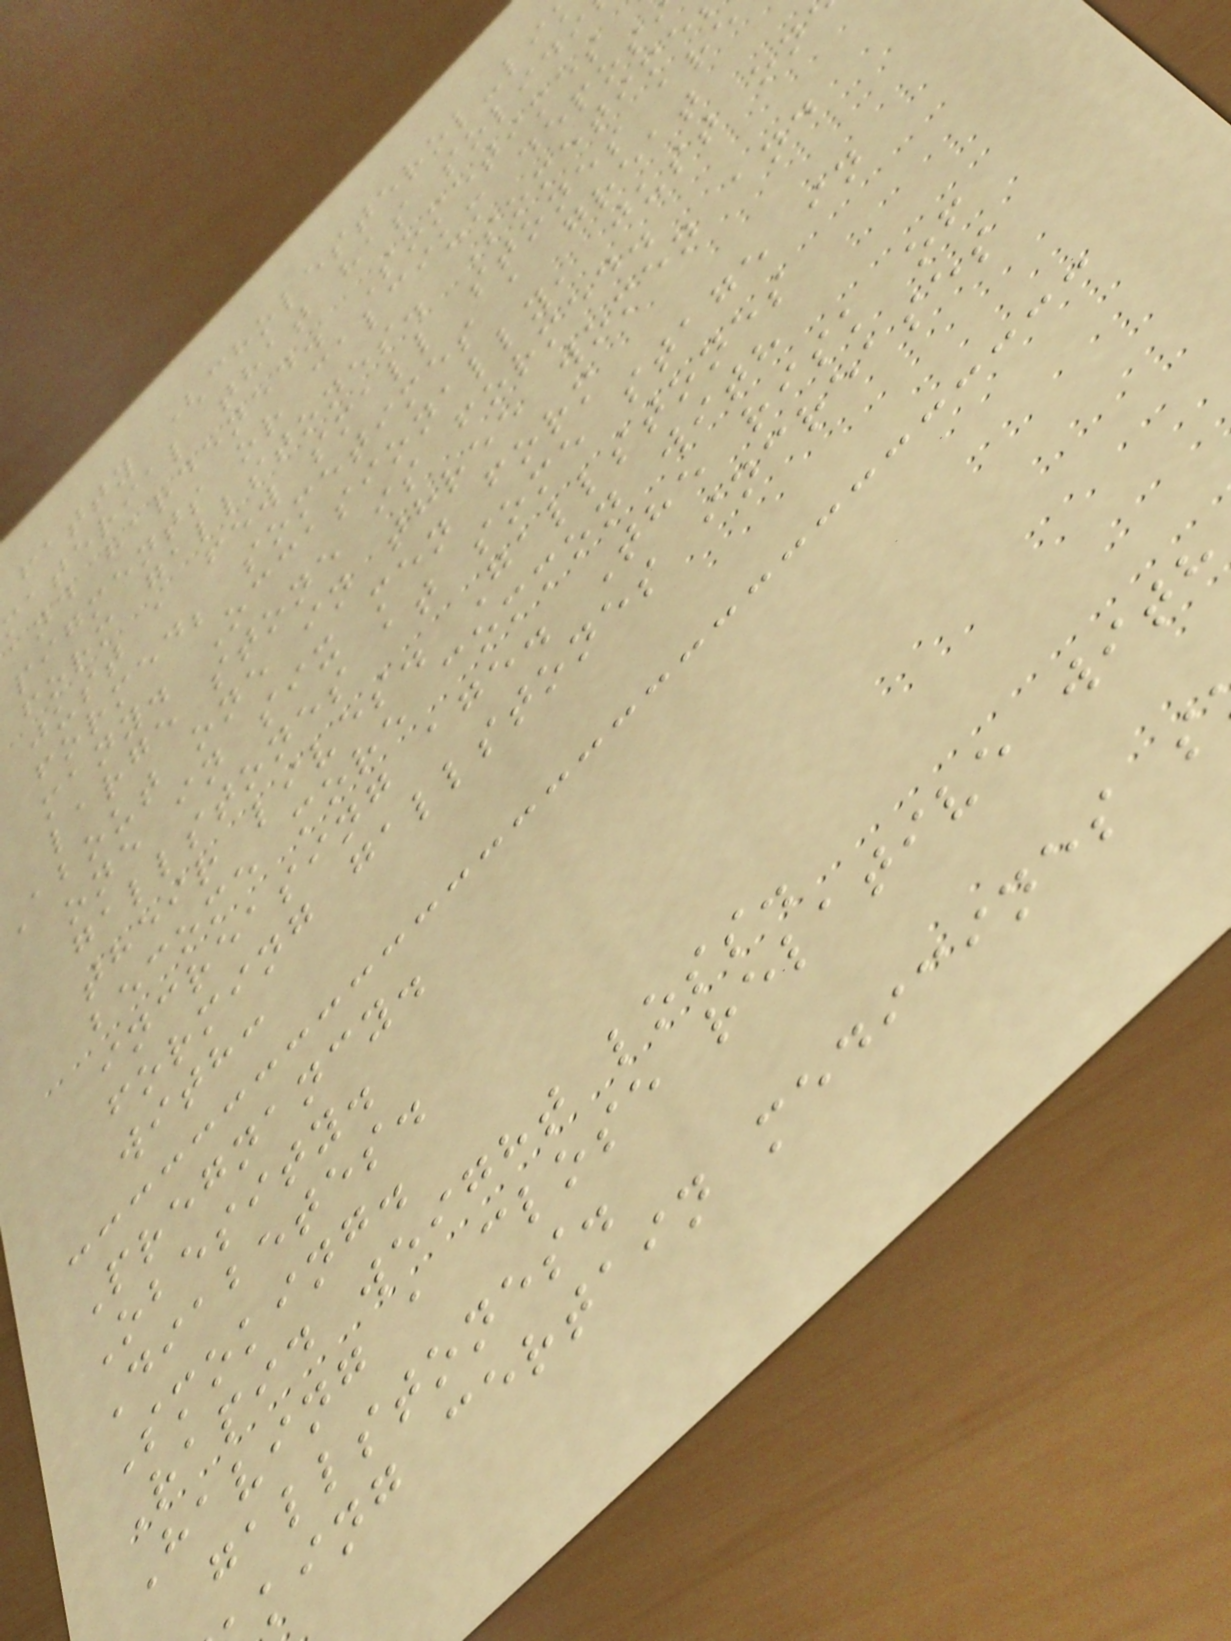fatty (cholesterol-li
material that has solidi
and hardened. Sometimes
pigments or calcium depos
form gallstones. Sometime
just a few small stones are
formed; sometimes a great
many. Occasionally, just on
large stone is formed.
About one in three women and
one in six men form
gallstones at some stage in
their lives. Gallstones
become more common with
increasing age. The risk of
forming gallstones increases
with:
Pregnancy.
Obesity.
Diabetes.
Smoking.
Rapid weight loss.
Having a close relative with
gallstones.
king certain medicines s
